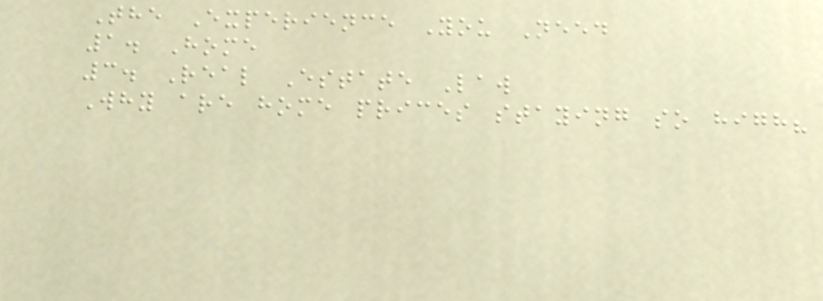The Experience You Need
1. Home
3. Real Estate Law
Why are home prices staying so high?
